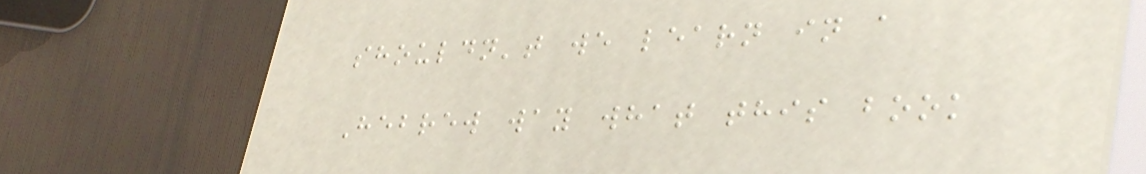shouldn't we learn in a
Hebrew way what this book
